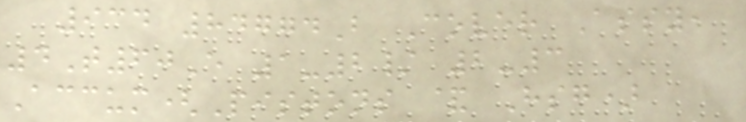934 84774B Cover Assy,
4T60E 1-2/ 2-3
Accum(Pistons & Hsg)
